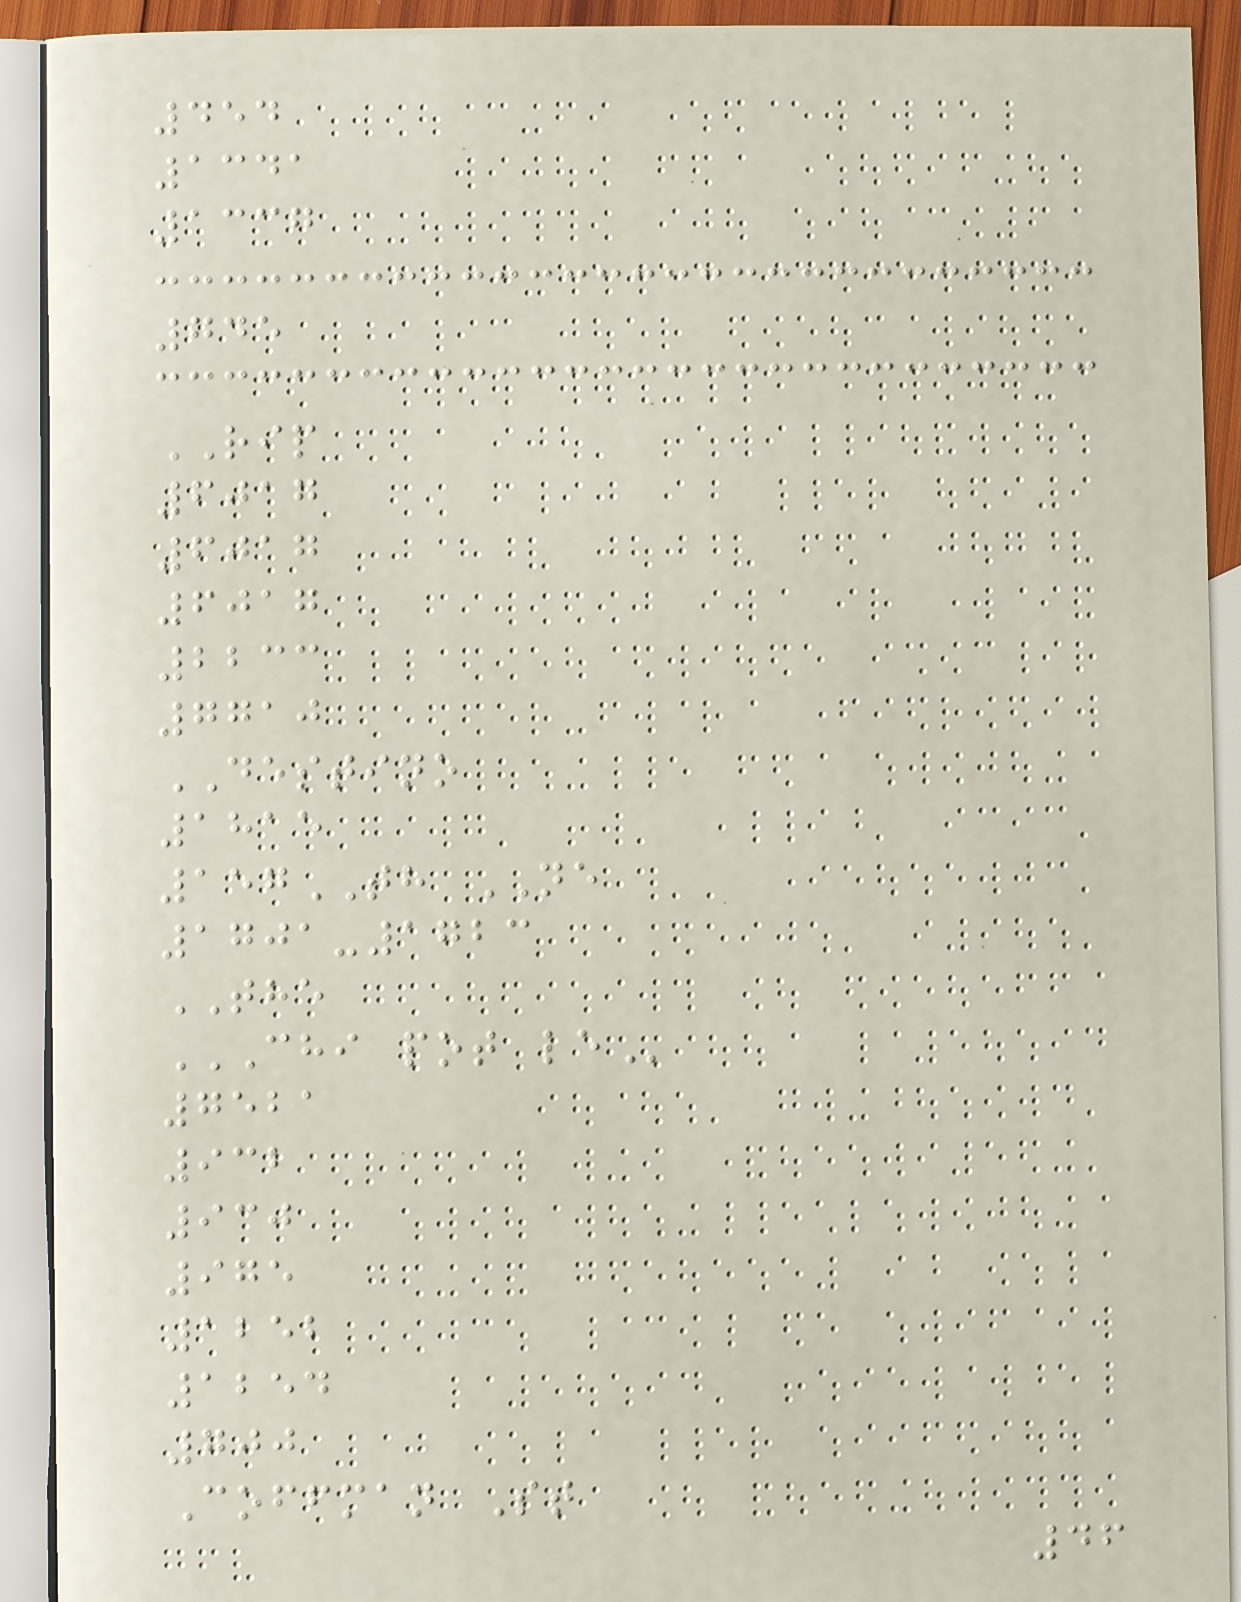454
1341
1337
745
RIP
6017
6017
6017
2233
7710
DESTINO
1815
157TH NE
1701-1723
THE
CHI POT LE
7521
932
930
975
1252
1254
700
Coffman St
46
